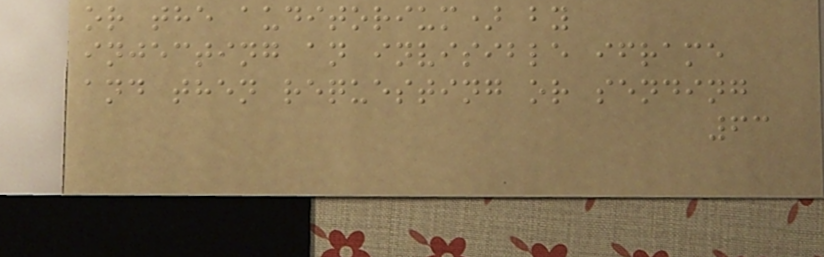or the auditorium) by
injecting an invisible iframe
and then requesting or sending
63
